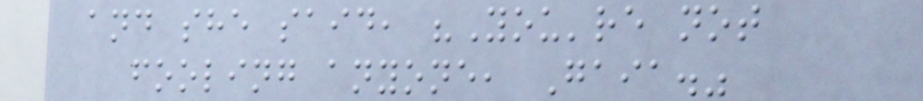and she said, "You're not
fooling anyone, Gaia."
